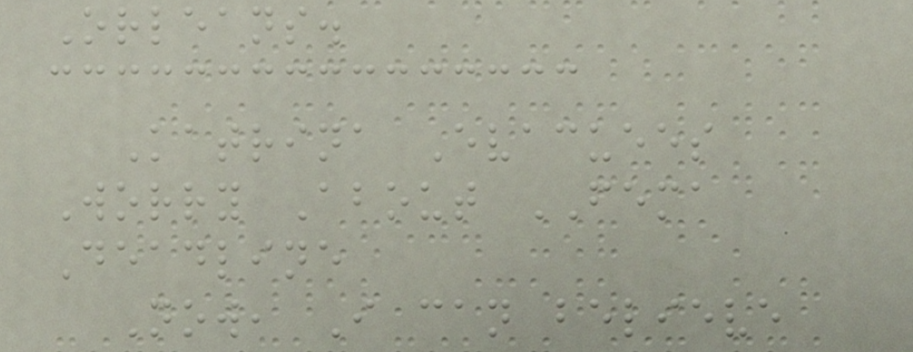Orleans.
Katrina Evacuees
Worry About FEMA
Deadline
Now, I can believe
